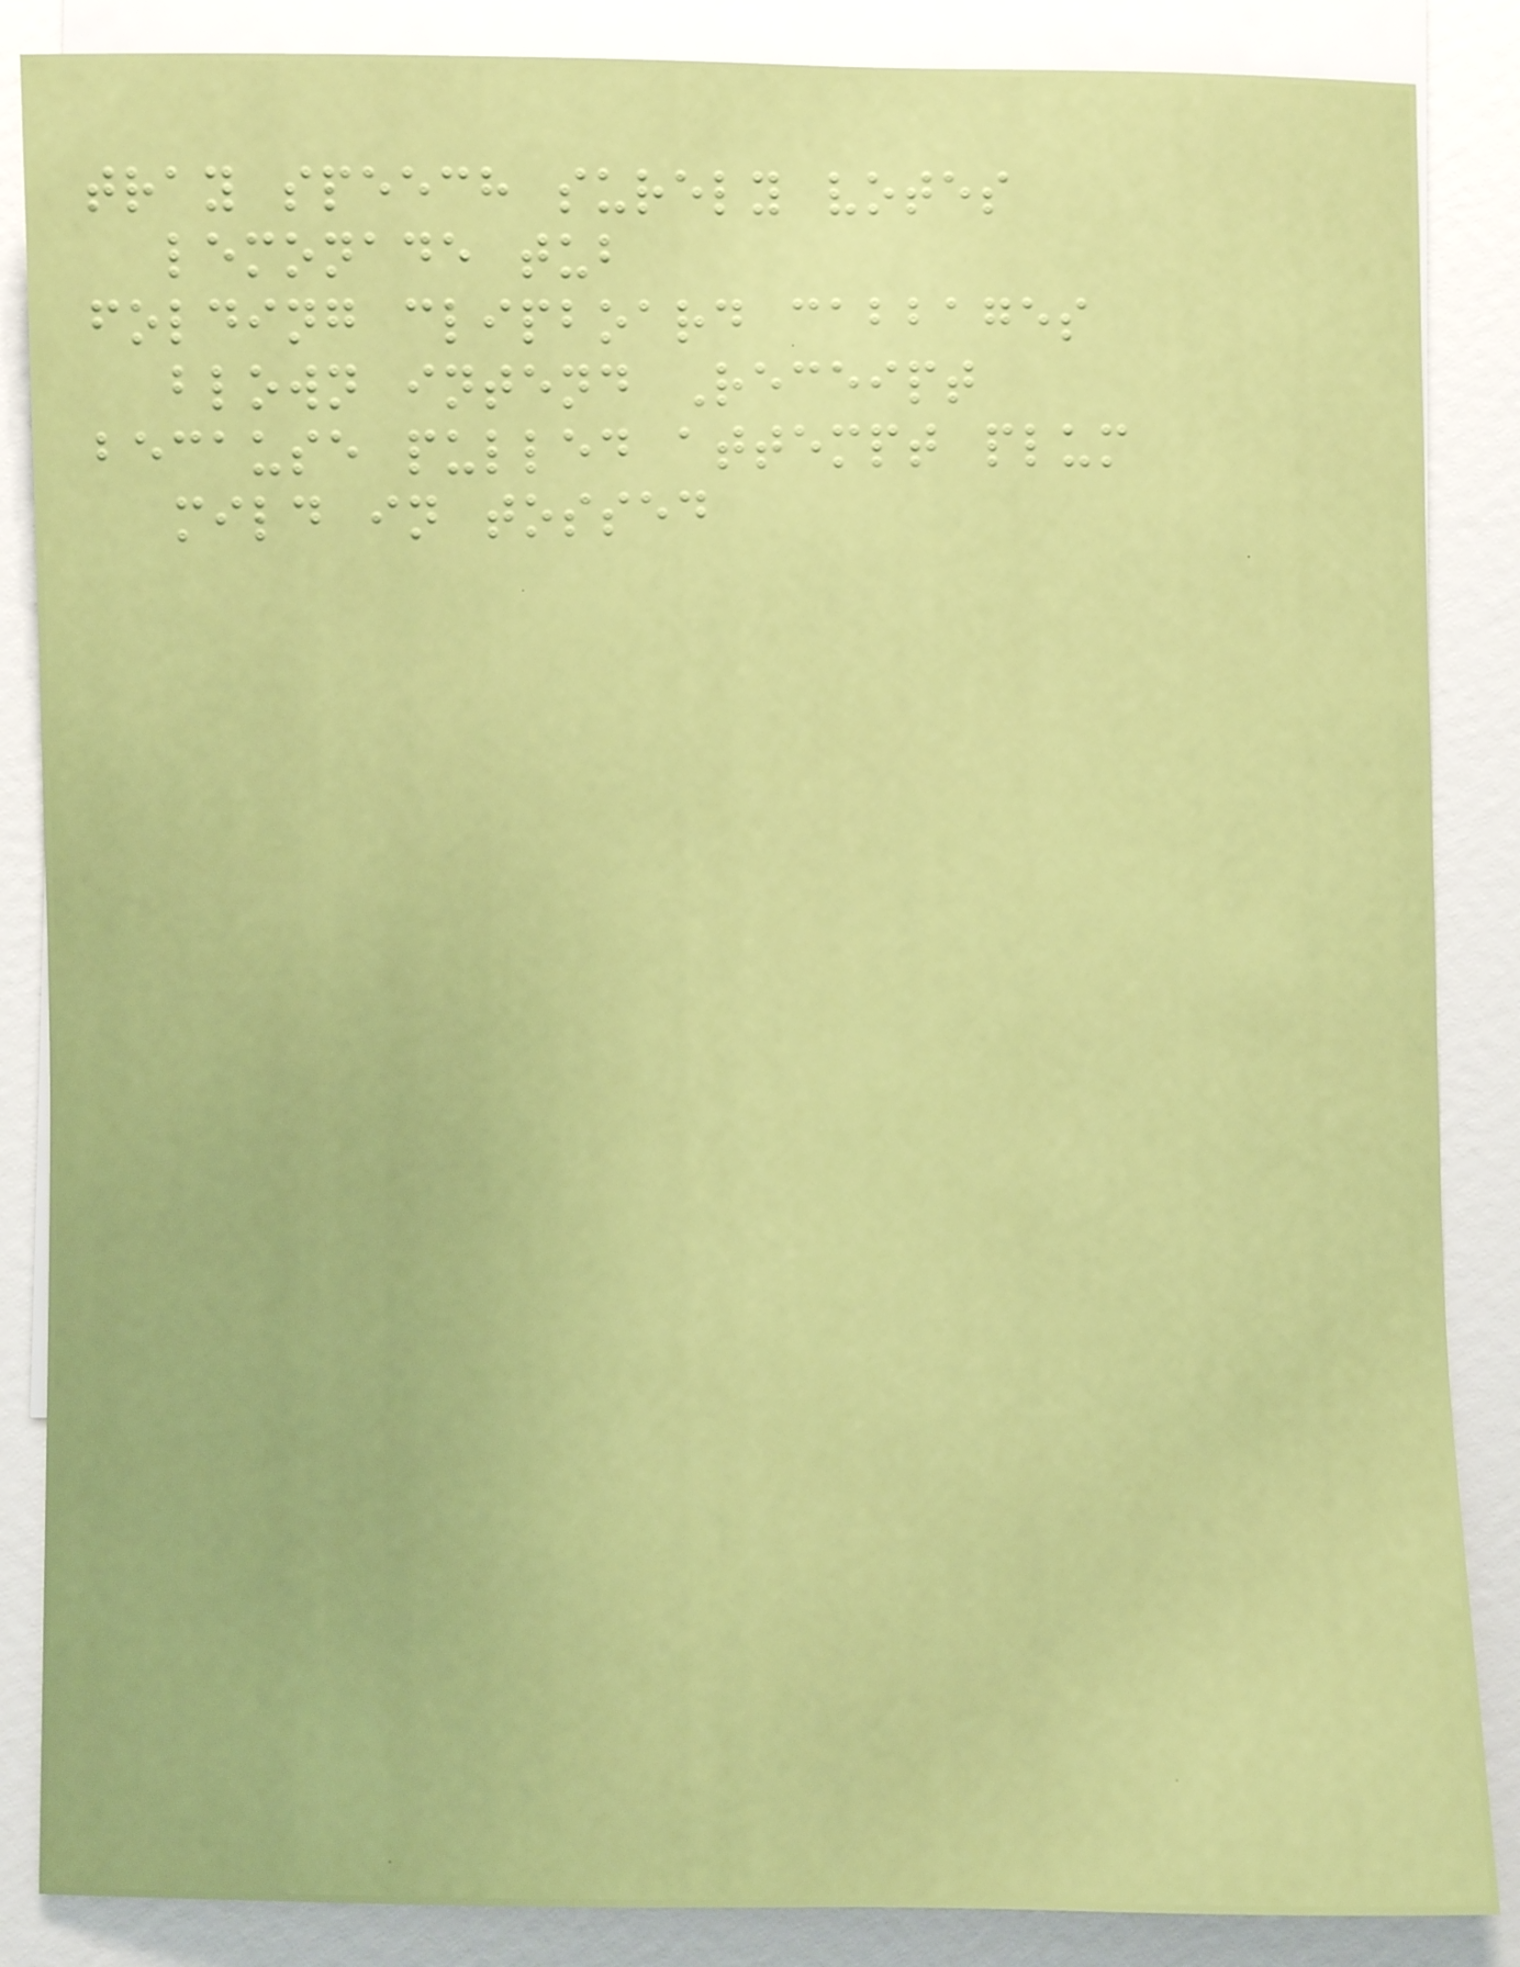tray speech surely votes
lemonade tub
folding clipboard cabbages
blown intend Receipt
because pulled attempt plum
mild in tossed
